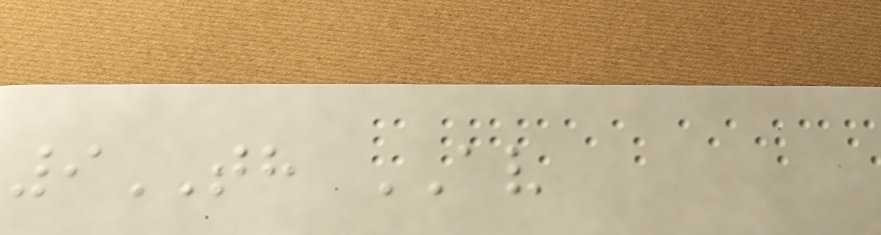9TH AV
